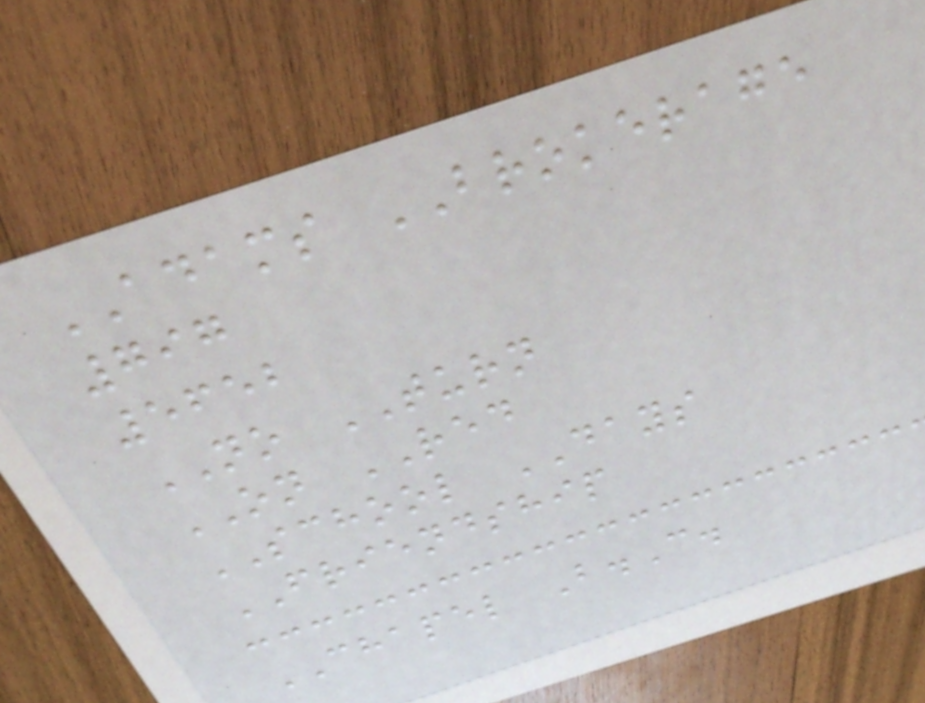ADAMS BROKERAGE
797
5652
NO TURN
ON RED
SCHOOL DAYS
FRIENDSHIP
CHAPEL B.C.
